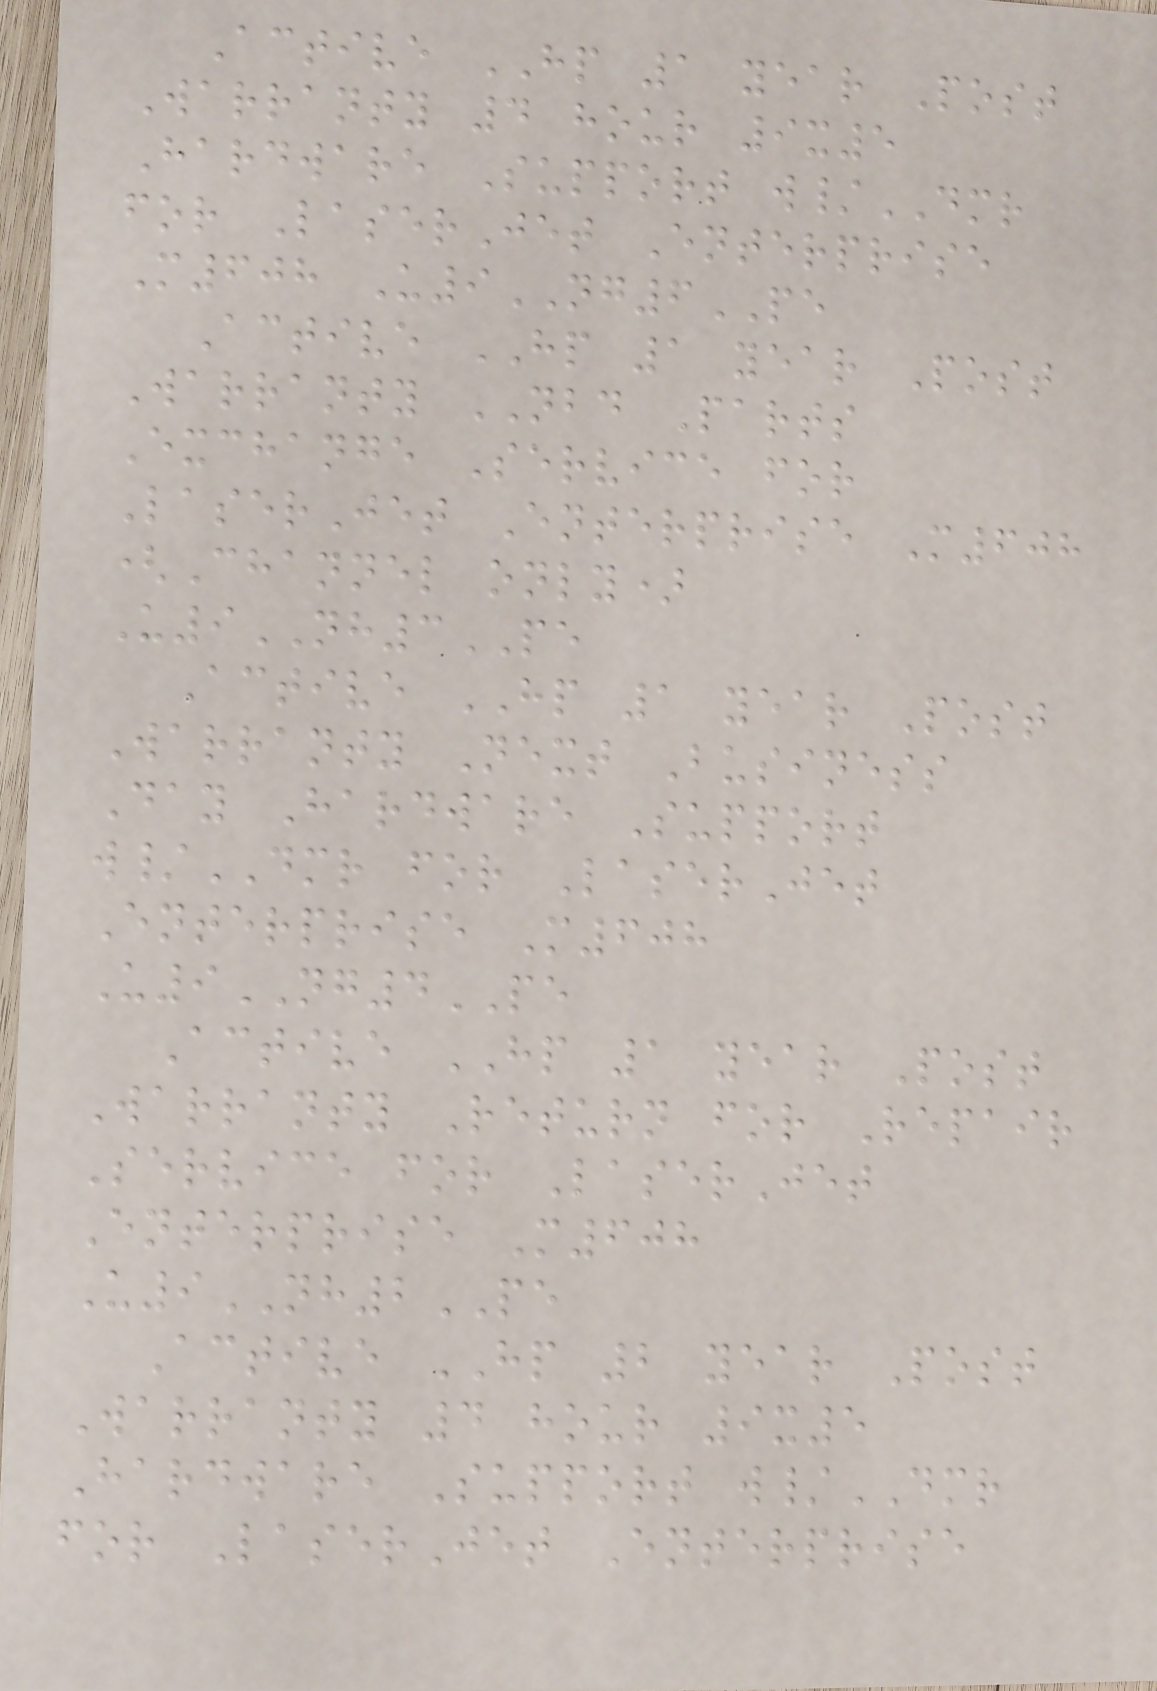Active HP 1 year Post
Warranty 4 hour 9x5
Hardware Support w/DMR
for LaserJet Enterprise
M608 U9NG6PE
Active HP 1 year Post
Warranty NBD Parts
Exchange Service for
LaserJet Enterprise M608
(Channel only)
U9NH3PE
Active HP 1 year Post
Warranty Next Business
Day Hardware Support
w/DMR for LaserJet
Enterprise M608
U9NG4PE
Active HP 1 year Post
Warranty Return for Repair
Service for LaserJet
Enterprise M608
U9NH2PE
Active HP 2 year Post
Warranty 4 hour 9x5
Hardware Support w/DMR
for LaserJet Enterprise
